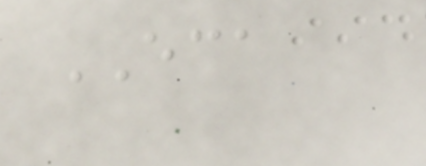ECA
